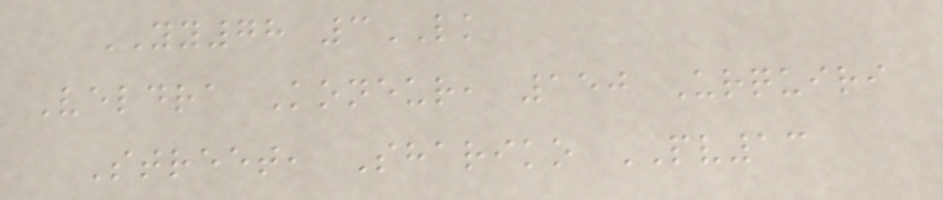YY78 3LK
Veldra Koneur, 150 Urquiri
Street, Shariko PV13
